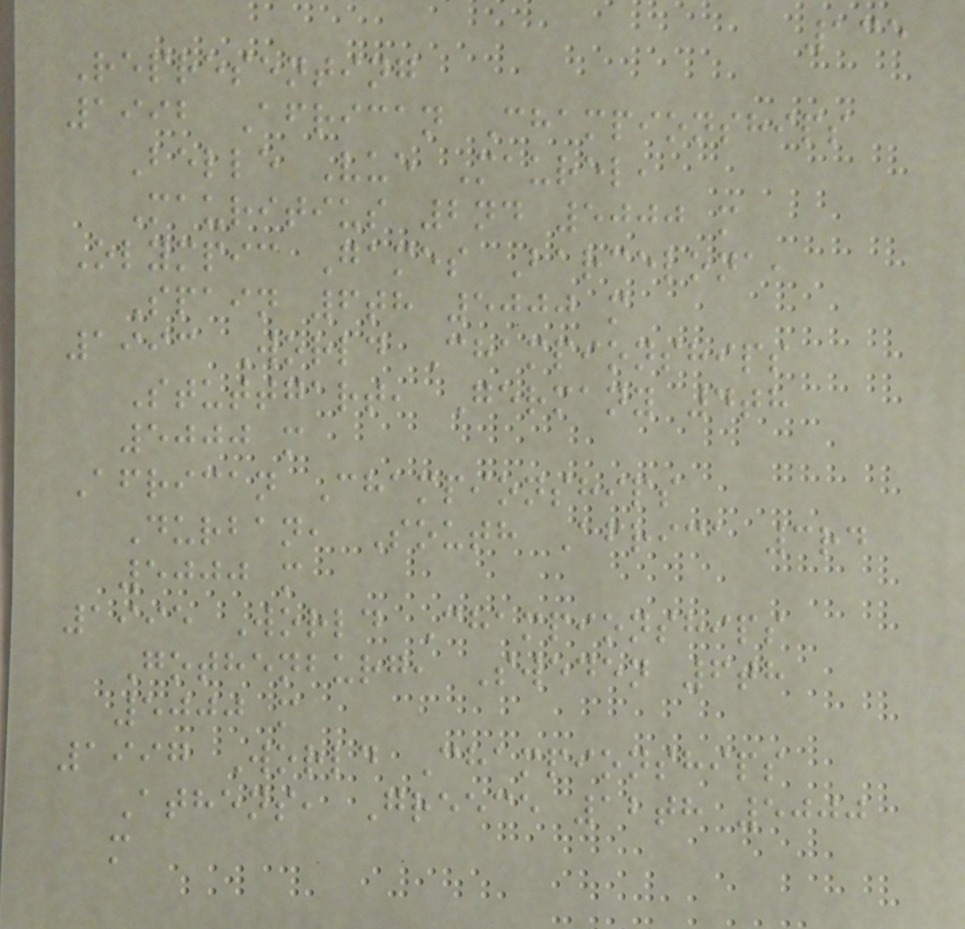135
Representing
1992 African Championships
Belle Vue Maurel,
Mauritius 2nd 5000 m
Olympic Games Barcelona,
Spain 6th 5000 m
1993 World Championships
Stuttgart, Germany 4th
5000 m
African Championships
Durban, South Africa 3rd
5000 m
1995 World Championships
Gothenburg, Sweden 6th
5000 m
1997 World Championships
Athens, Greece 12th 5000
m
